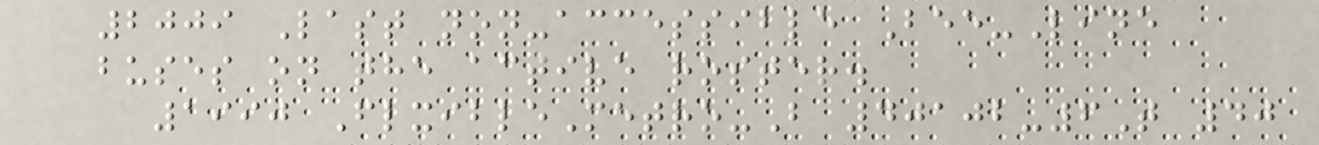2009 Last non-accessible Bee-Line
buses on the active roster.
1990 FlxibleMetro-B 40102-6T 40
